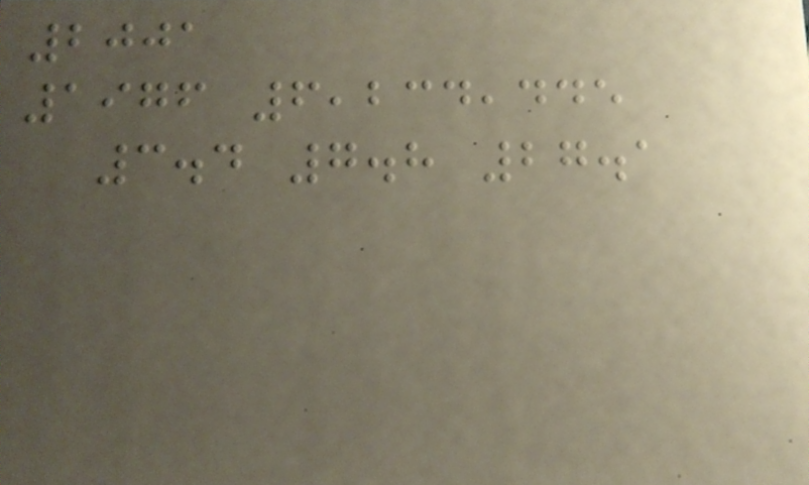2001
1976 6,234,445
3.4 7.8 27.1
